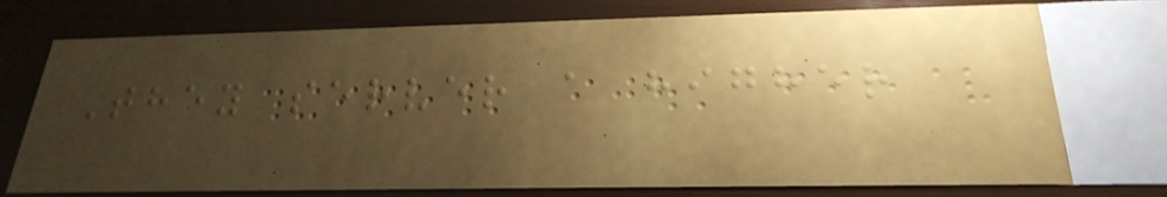They server a higher
